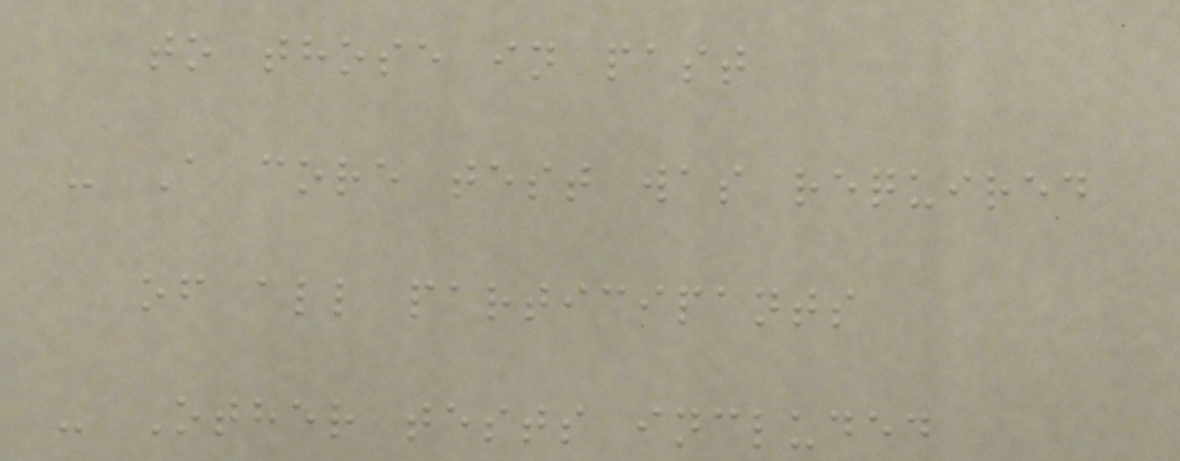to those in past
- A core test was required
of all participants
- Other tests included
